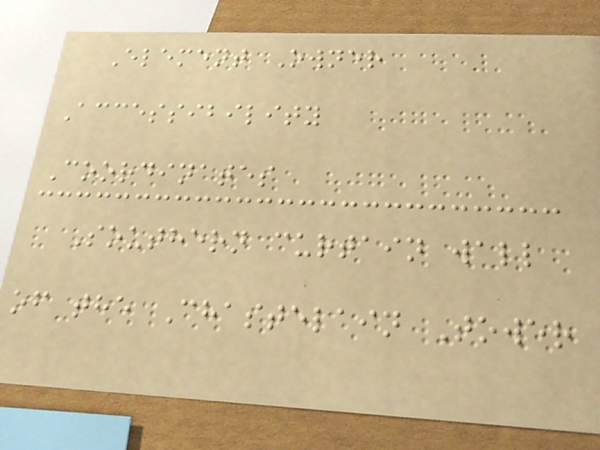Element Owner
Accessibility
Coordinates
Southern curtain wall
of the Chastelain Tower
